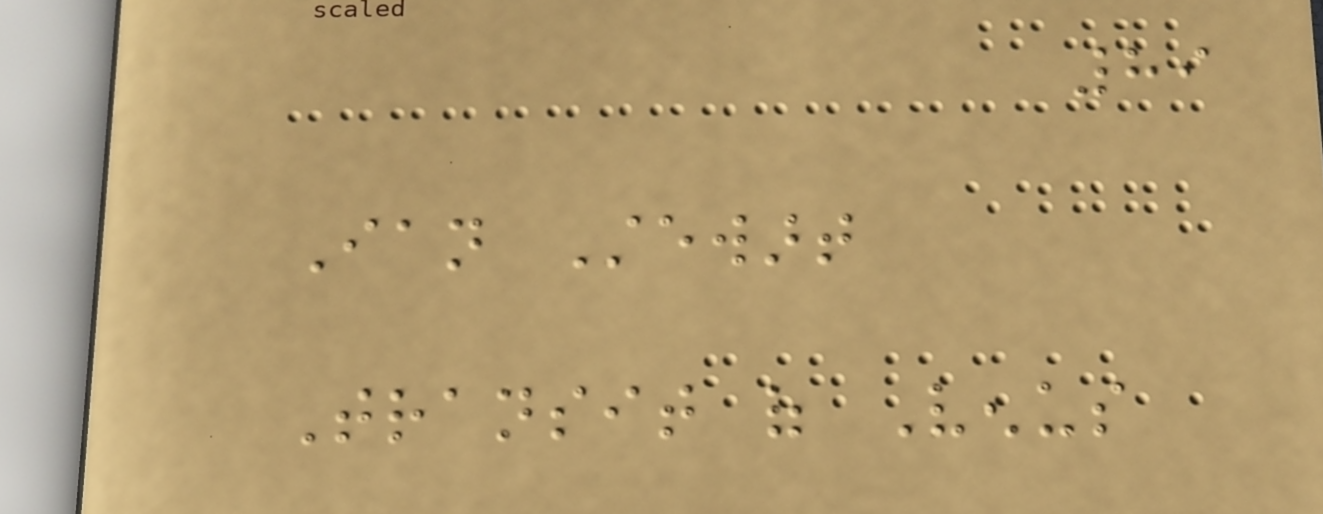89
Ian Stewart
Transit of Venus
